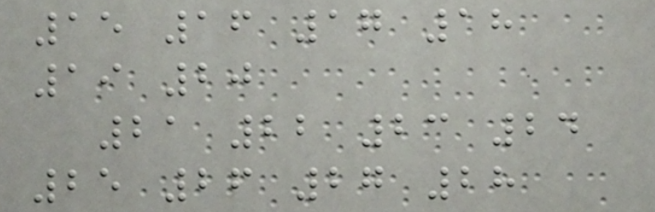15 16 17 18
19 20
21 22 23 24
25 26 27 28
